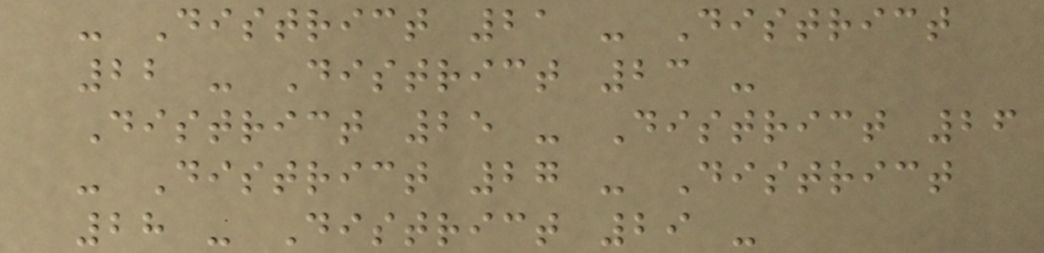- District 21 - District
22 - District 23 -
District 25 - District 26
- District 27 - District
28 - District 29 -
